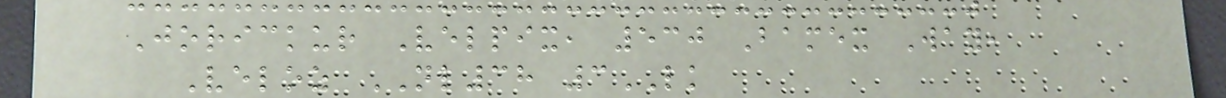Jorickur Velpix, 530 Bamex Way,
Veloz NL38 3LK
